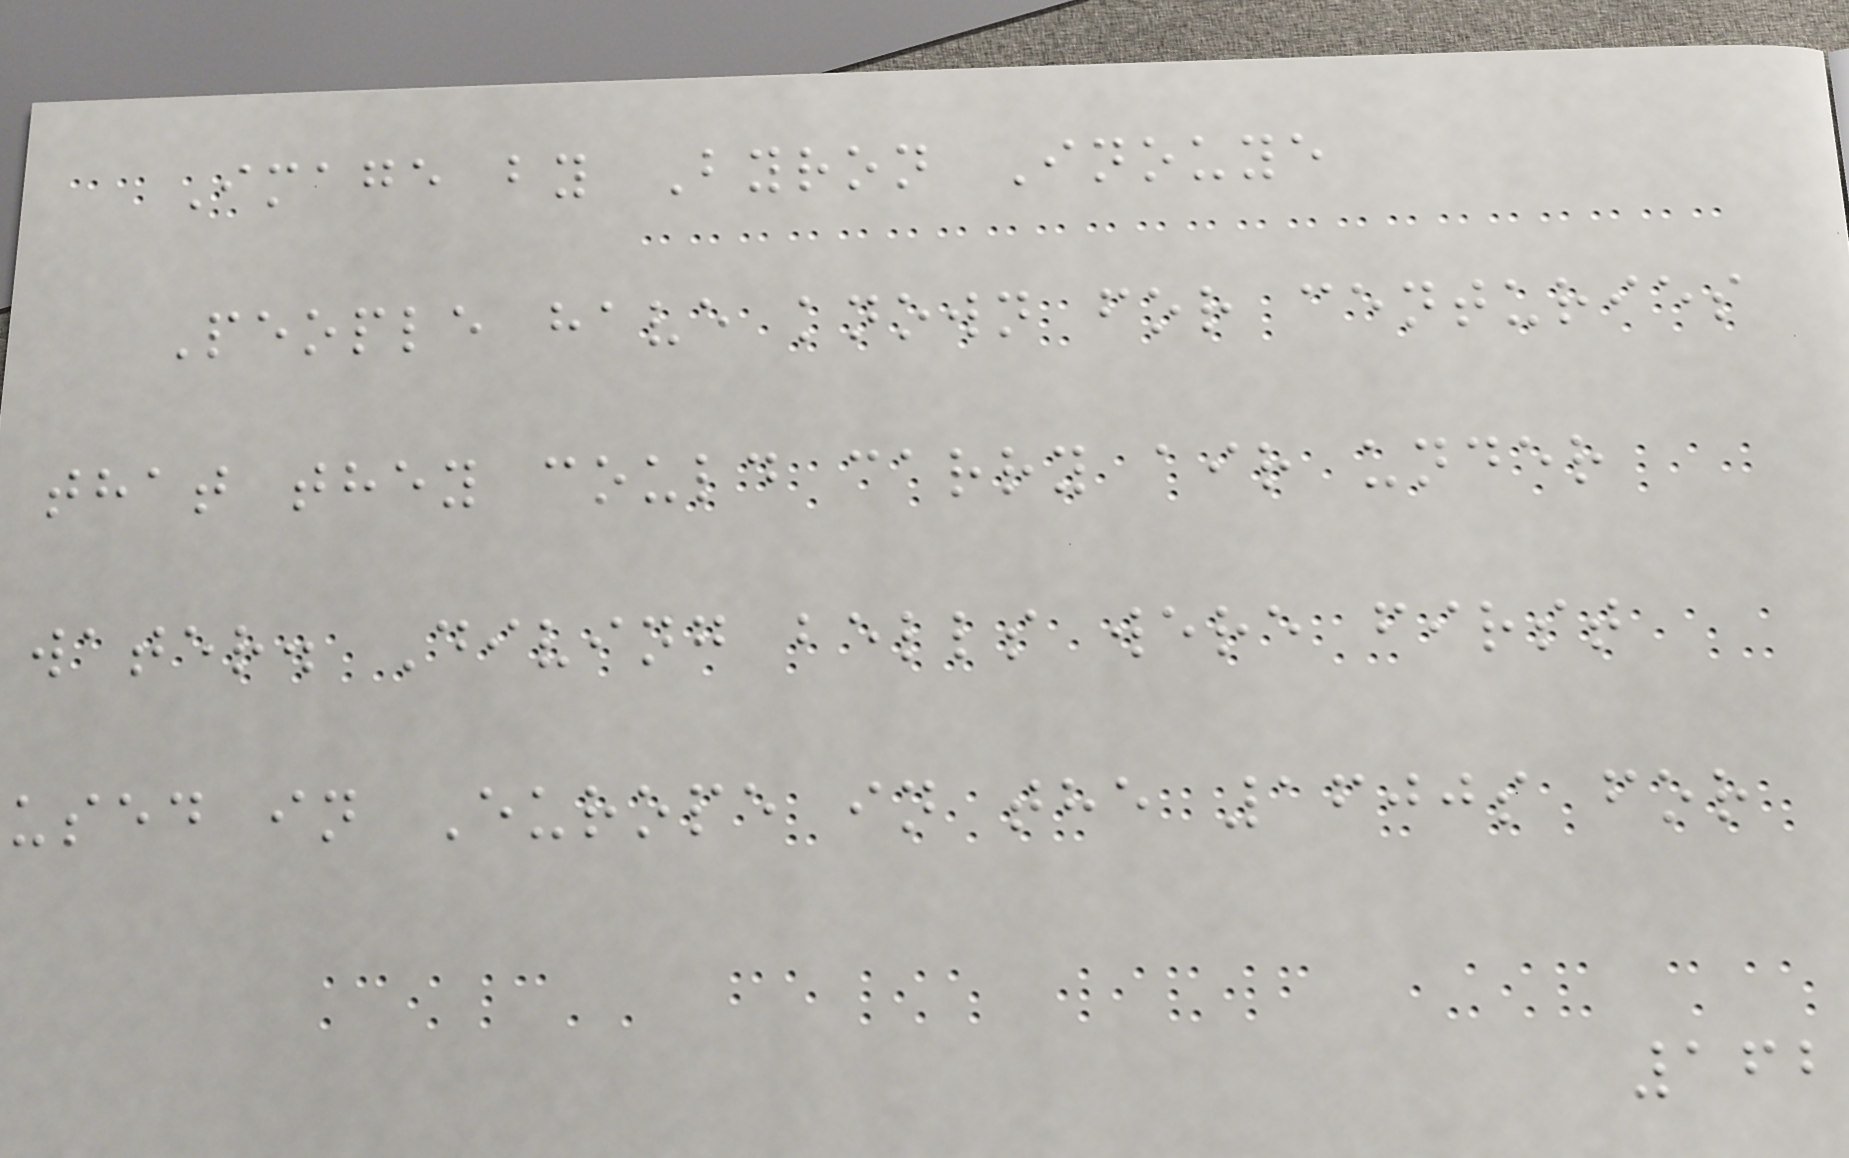Image by Byron Inouye
People have known for centuries
that they could carry air under
water. Diving bells were first
used in Europe in the 1600s for
162
